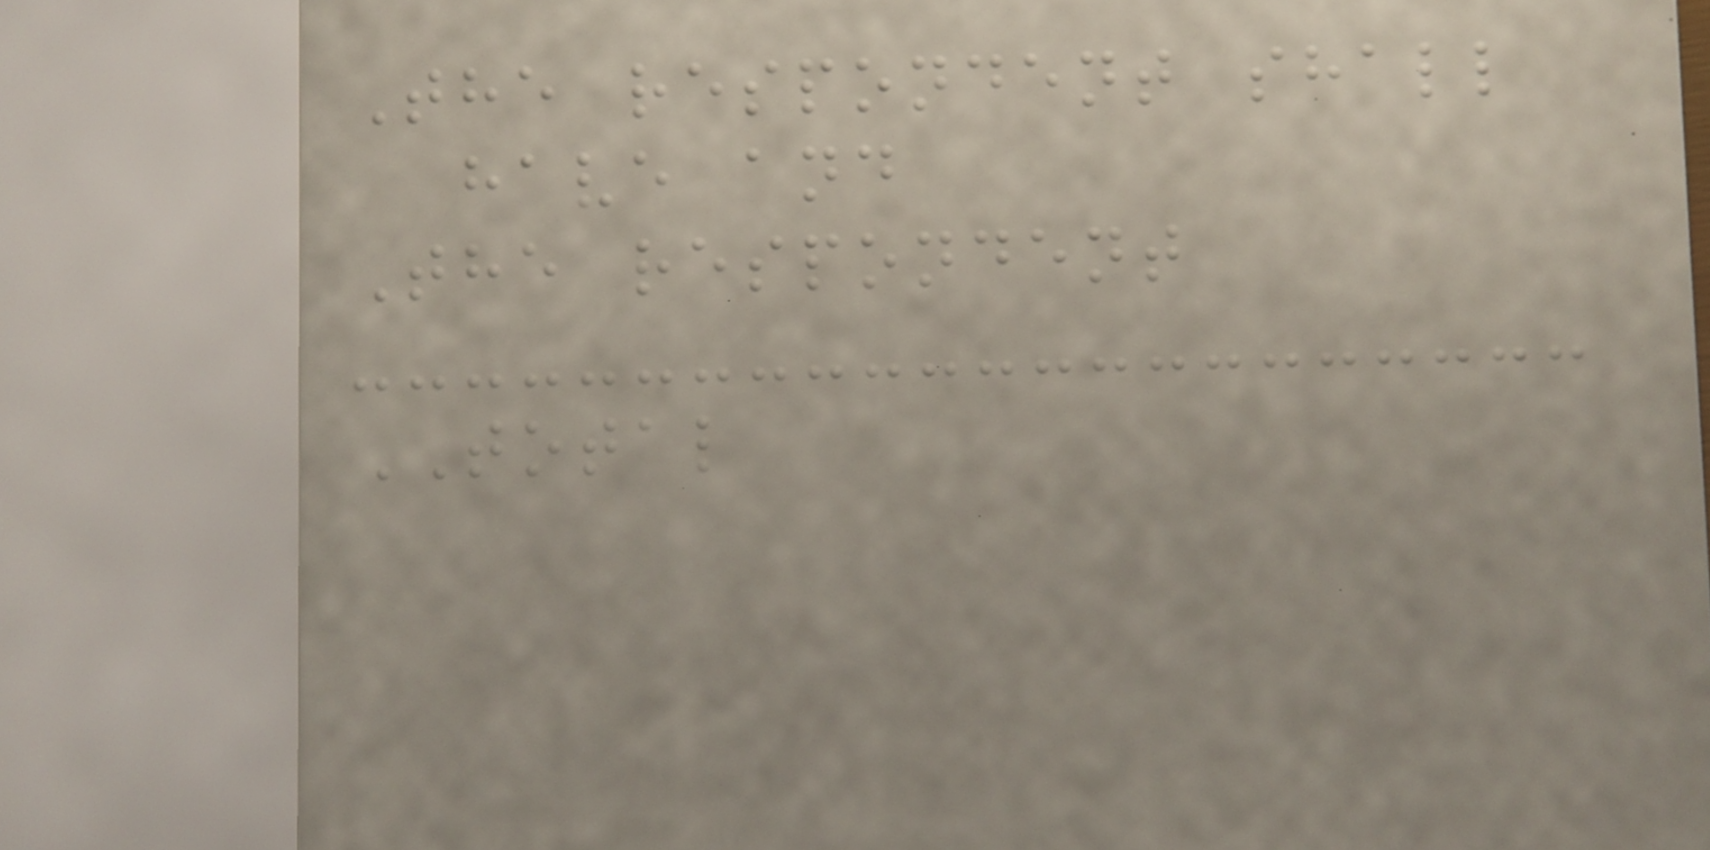The respondent shall
have and
The respondent
TOTAL
